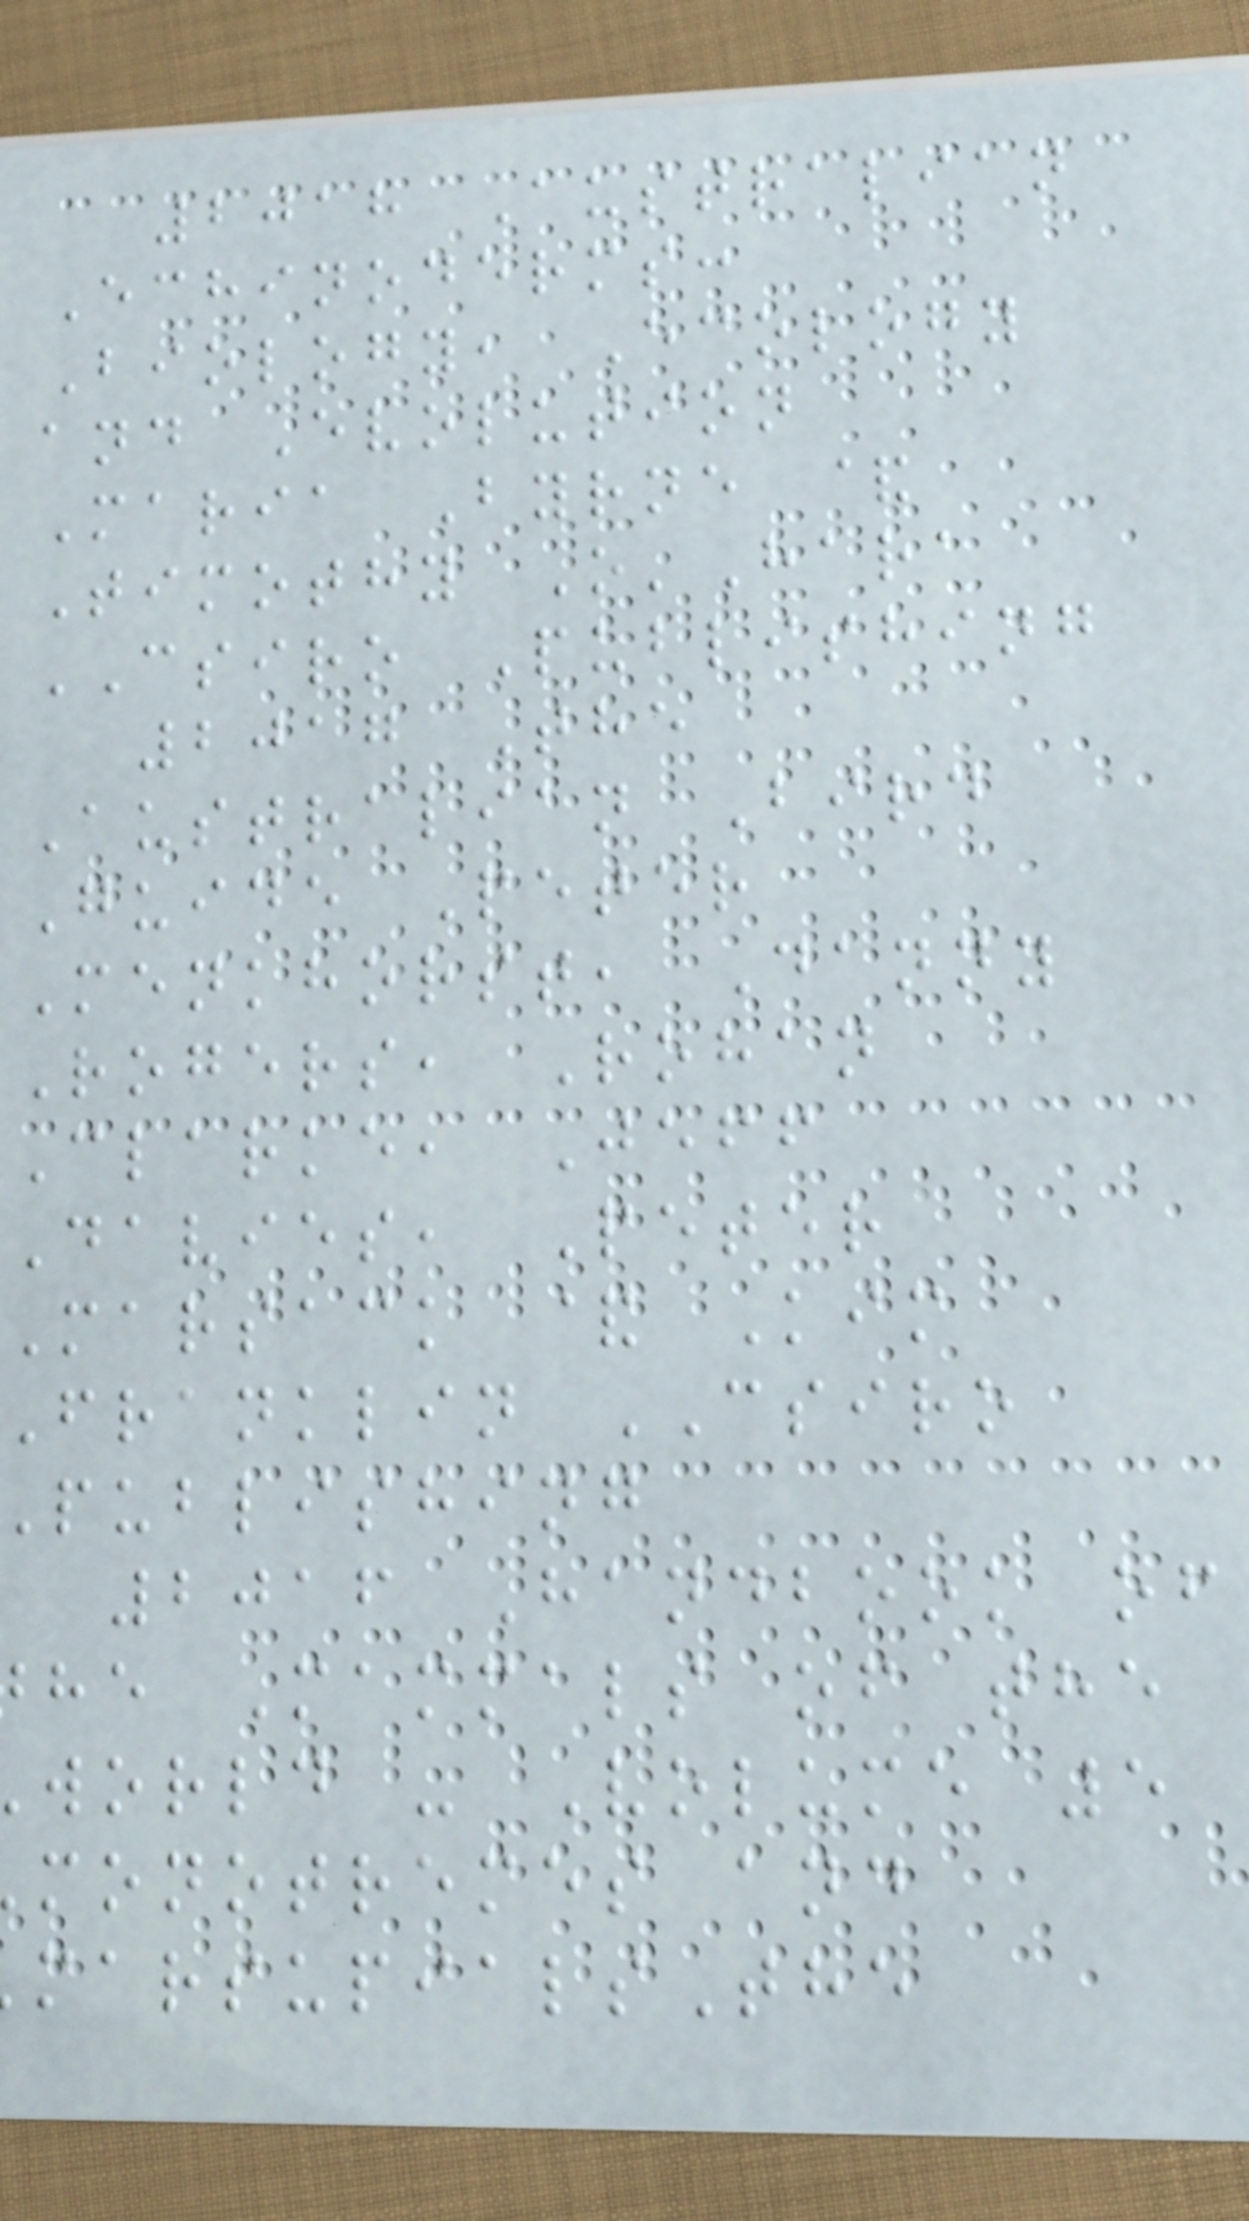2018 Australian
Echinoderms:
Biology, Ecology
and Evolution
Maria Byrne &
Timothy O'Hara
CSIRO Publishing
2017 The
Australian Bird
Guide Peter
Menkhorst, Danny
Rogers, Rohan
Clarke, Jeff
Davies, Peter
Marsack & Kim
franklin CSIRO
publishing
2016 Handbook of
he Mammals of the
world - Volume 5
monotremes and
arsupialsThe
